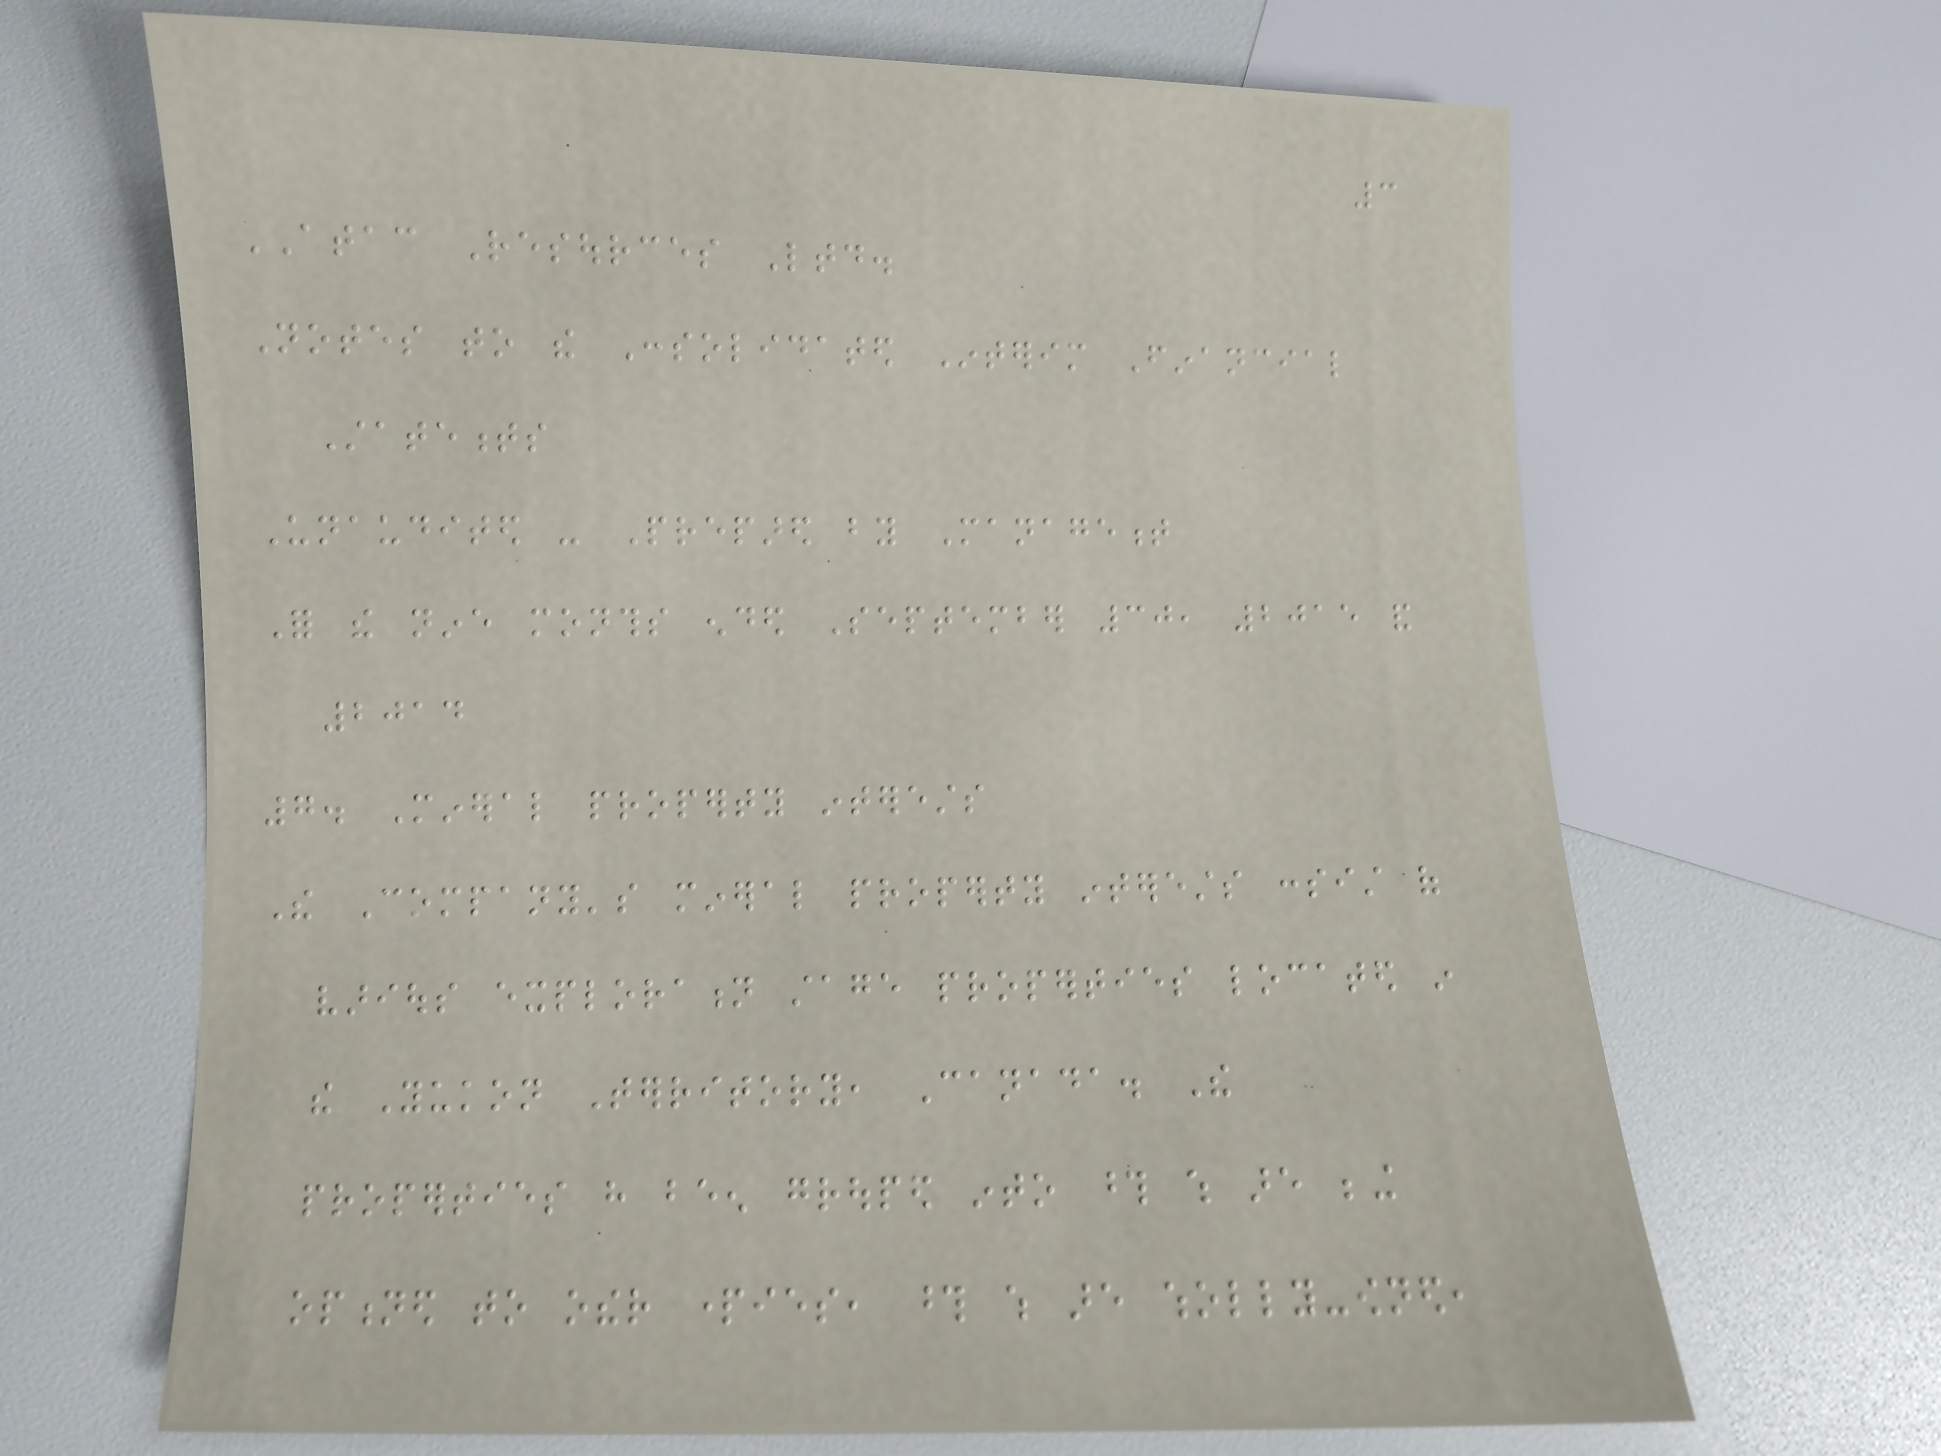3
ATAC Resources Ltd.
Notes to the Consolidated Interim Financial
Statements
Unaudited - Prepared by Management
For the nine months ended September 30, 2015 and
2014
7. Mineral property interests
The Company's mineral property interests consist of
various exploration stage properties located in
the Yukon Territory, Canada. The
properties have been grouped into those which are being
optioned to other parties, those which are wholly-owned,
